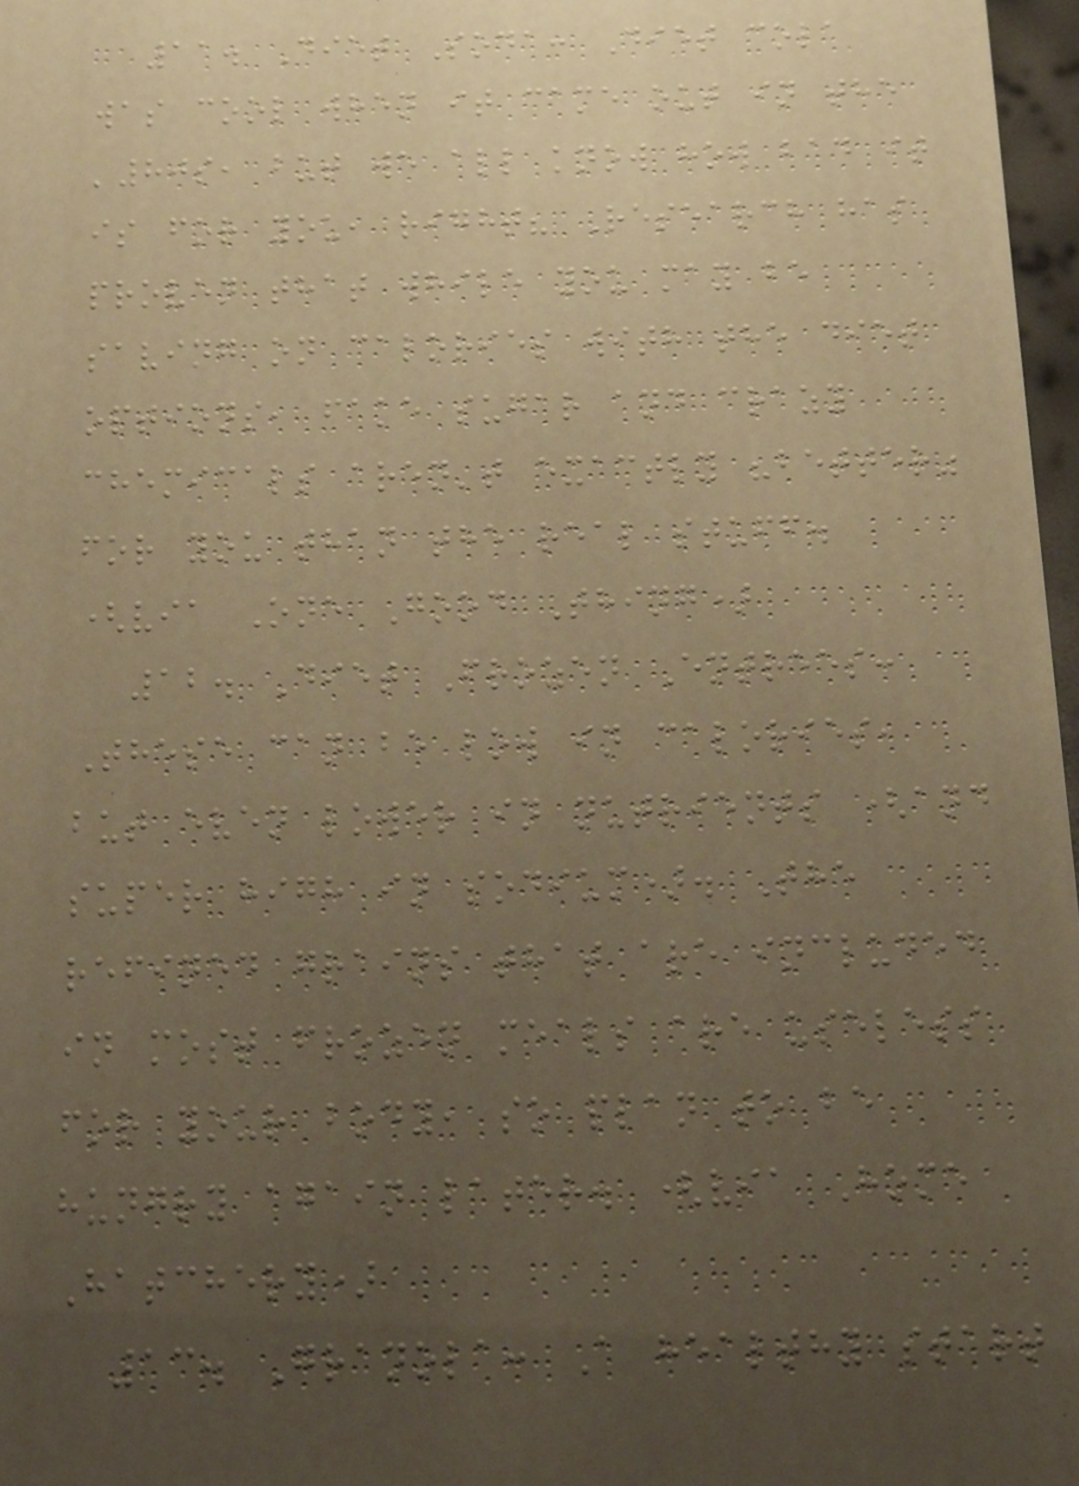11. Diet Soda: Diet cola
was cool when it came out in the
'80s, but we all know how bad it
is for you, right? Research has
proven that while you may be
saving on calories with the diet
options, fake sugar and crazy
chemicals aren't exactly "better"
for you than the real stuff.
(via One Good Thing)
12. Diet Frozen Entrees:
These can be low in calories,
but even lower in nutrients (and
super high in sodium). The
refined grains that are included
in most frozen meals are useless
for your body, so plan to be
hungry again later. (via Home
Hatchery)
13. Granola: A healthy start
